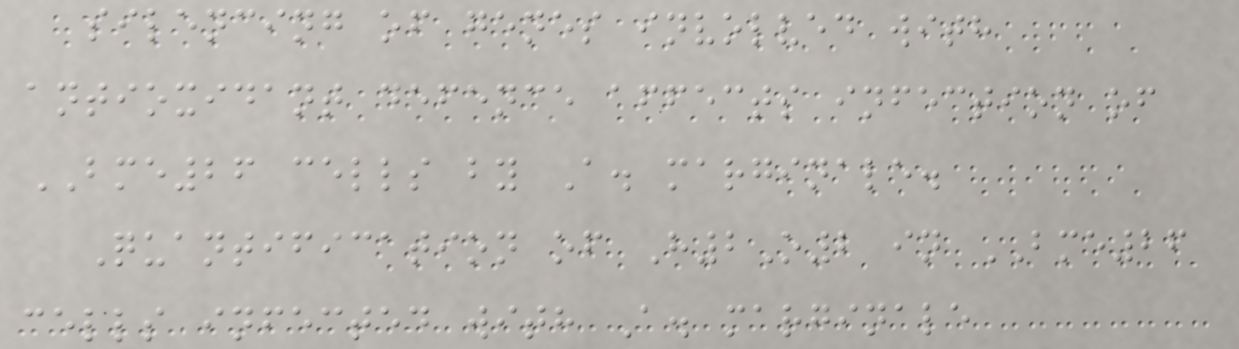silencing of genes involved with
antioxidant defence affects infection of
BME26 cells by A. marginale.
Quantification of H2O2 in BME26
cells infected with A. marginale
